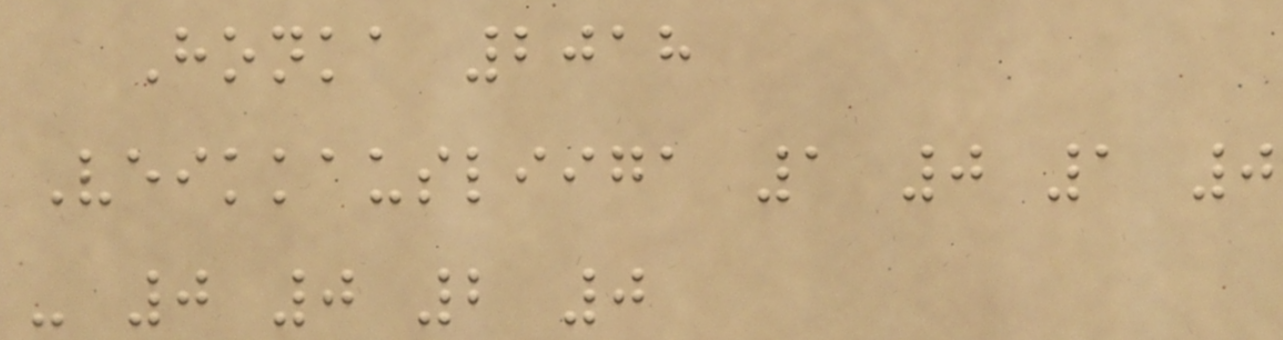Honka 2018
Veikkausliiga 1 0 1 0
- 0 0 2 0
